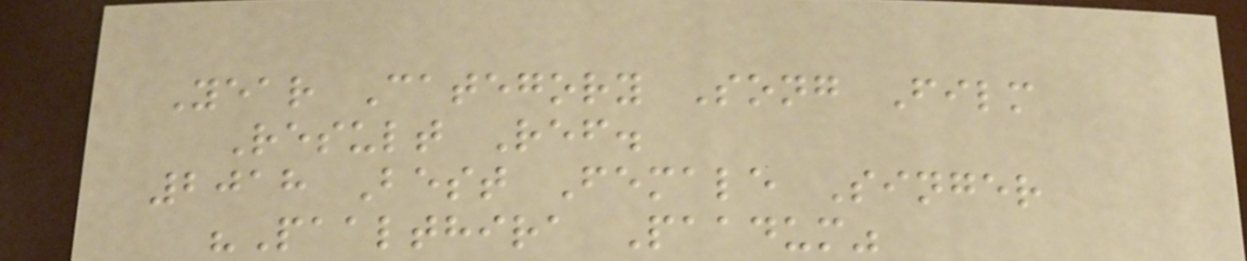Year Category Song Film
Result Ref.
2018 Best Female Singer
"Paalthira Paadum"
